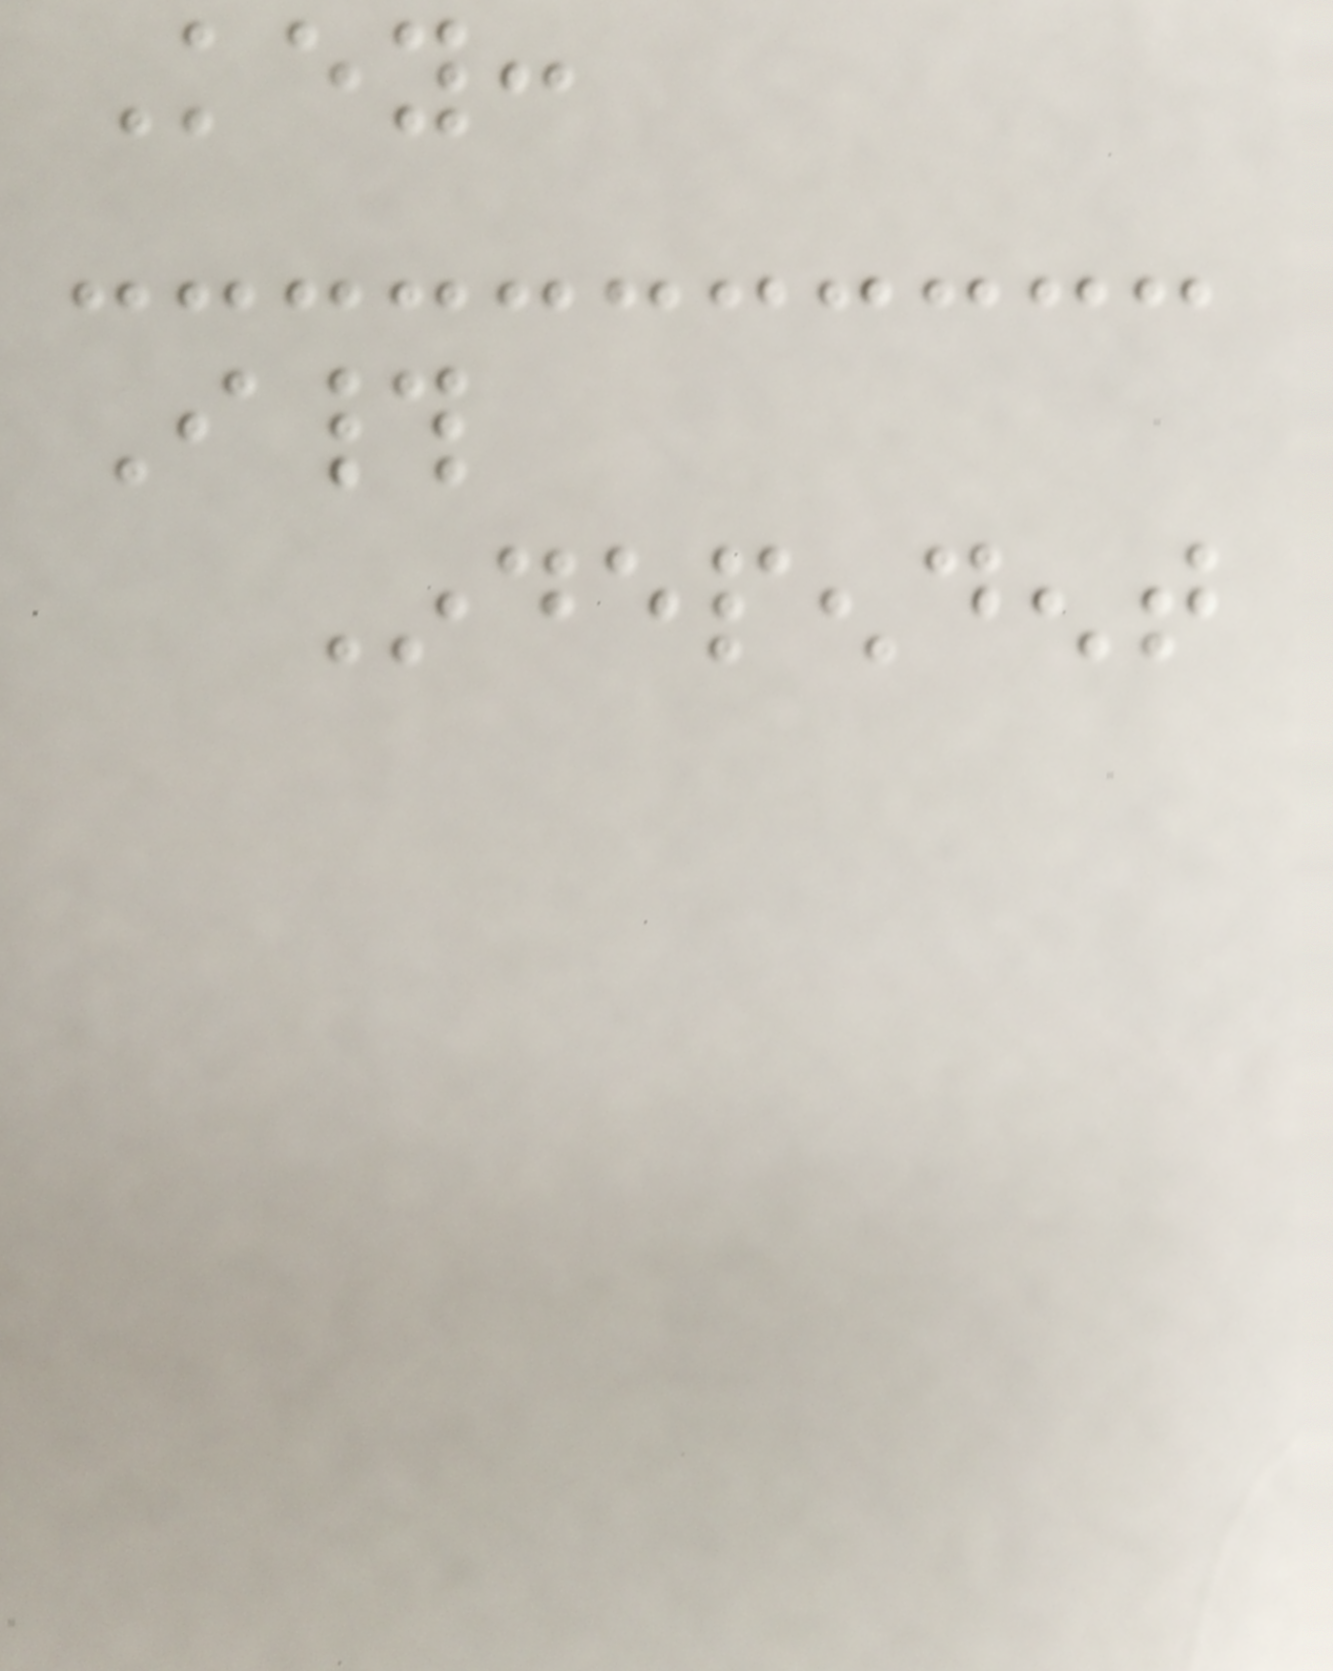Key:
I#
Independent
